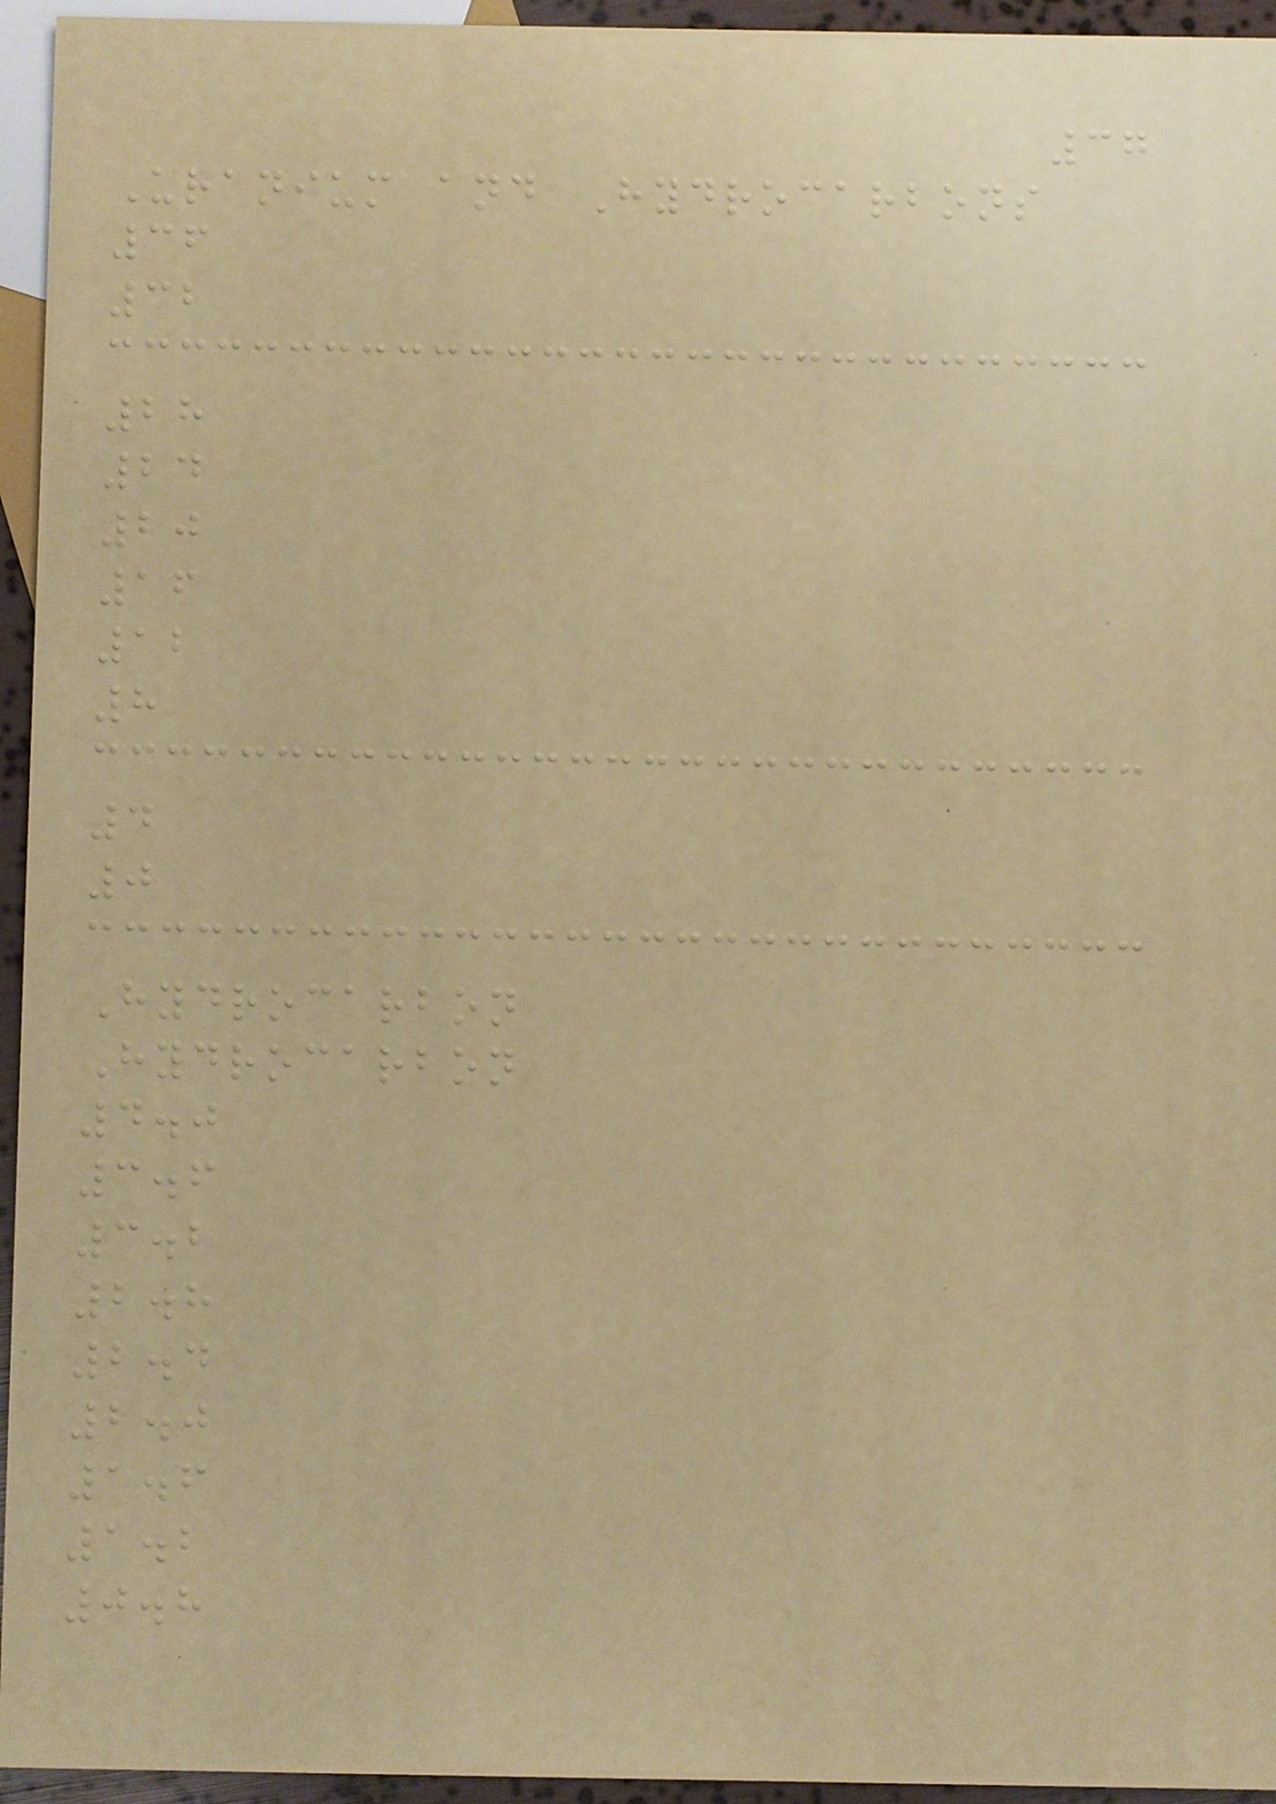37
Uranium and Hydrocarbons
36
32
28
24
20
16
12
8
4
0
Hydrocarbon
Hydrocarbon
4.0
3.6
3.2
2.8
2.4
2.0
1.6
1.2
0.8
